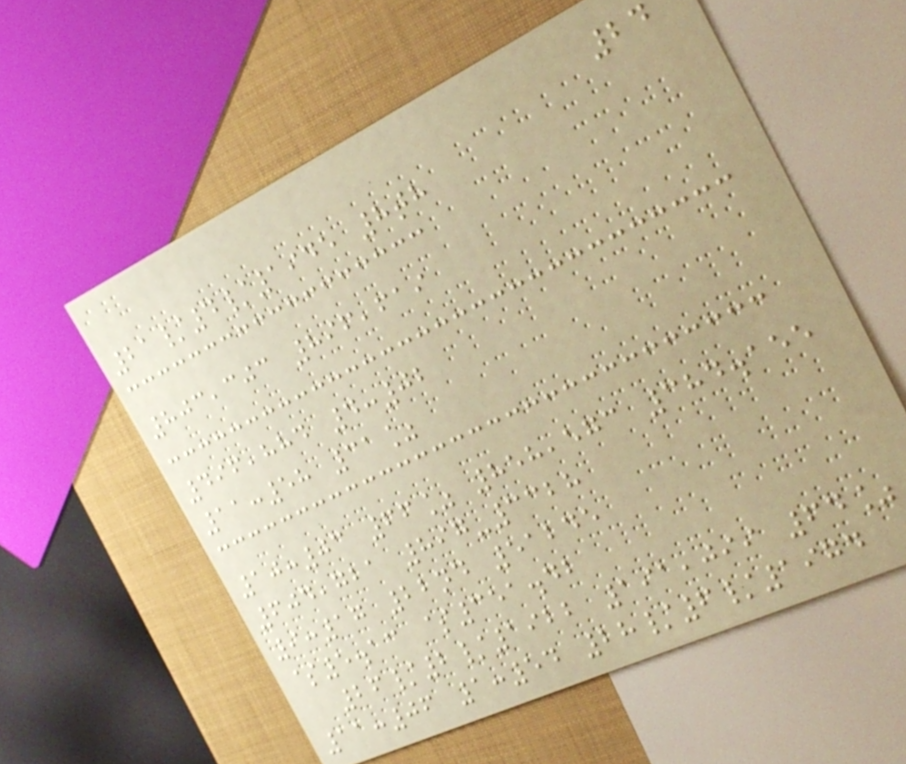24
21/4/1945 8th
803,303 896,619
496,884 4:02
11:58 31%
10:03 66% 858,573 384.155
604,721 897-3328
9:17 22nd 51245
$5.13 $351.42
26/2/1922 191,099 64%
11:06 1:54 28/6/1974
